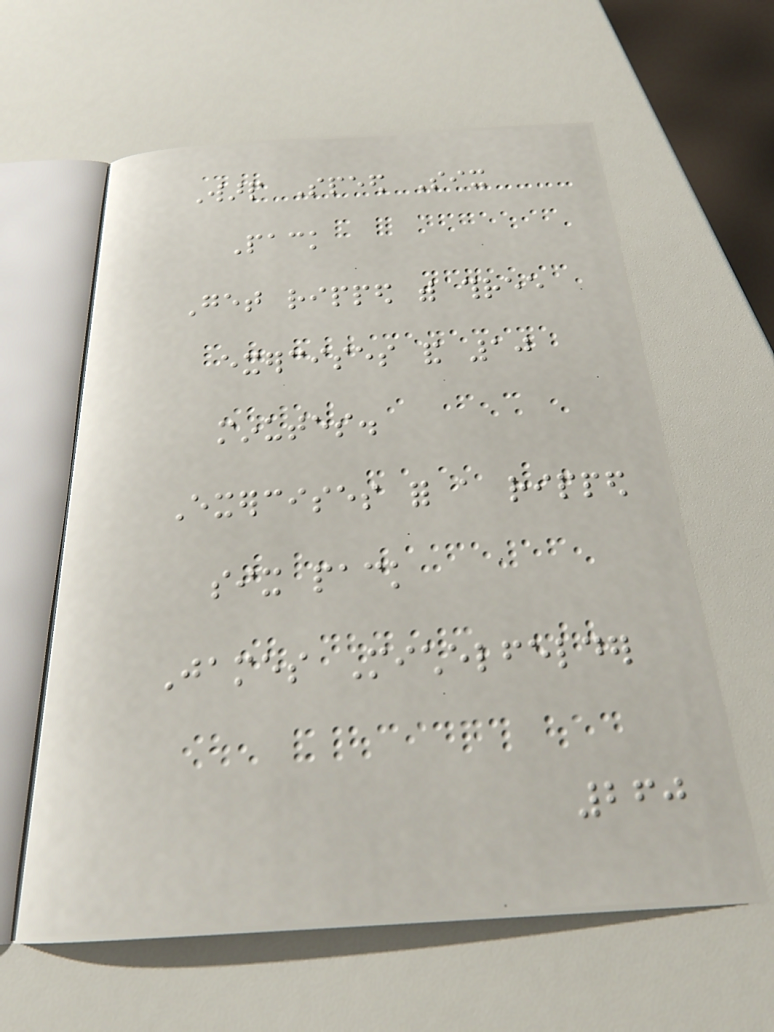Warp Speed Six
Pack
Get ripped with three
exercises and 10
minutes.
Exercises for a ripped
six pack
James Michelfelder
260
